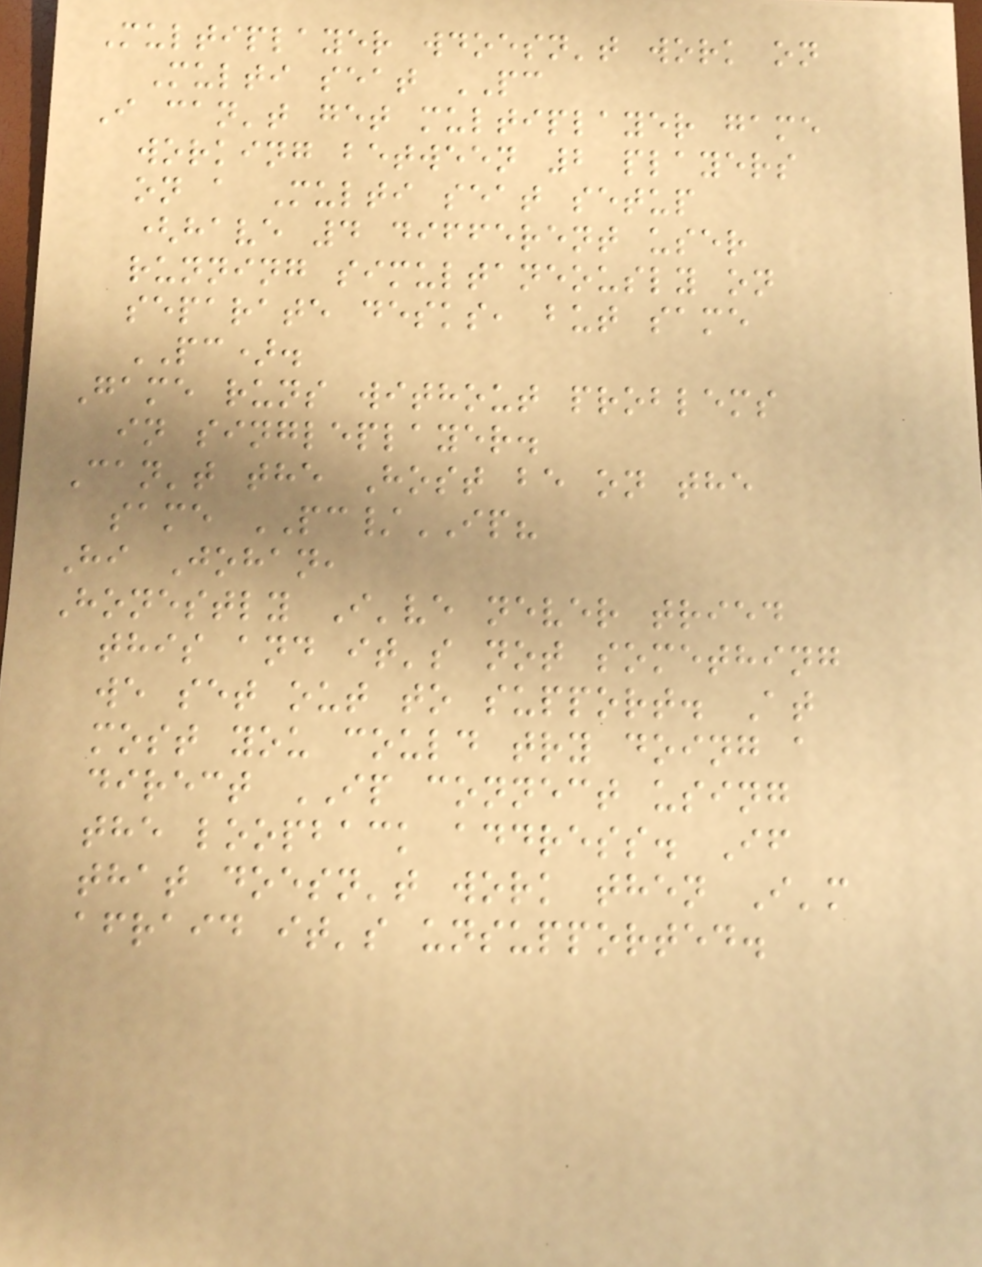Multiplayer wdoesn't work on
Multi seat PC
I can't get multiplayer game
working between 2 players
on a Multi seat setup
(have 4 different user
running simultaneously on
separate desks, but same
PC).
Game runs without problems
in singleplayer.
Can't the Host be on the
same PC/IP?
Hi Johan,
Honestly I've never tried
this and it's not something
we set out to support. At
most you could try doing a
direct IP connect using
the loopback address. If
that doesn't work then I'm
afraid it's unsupported.
